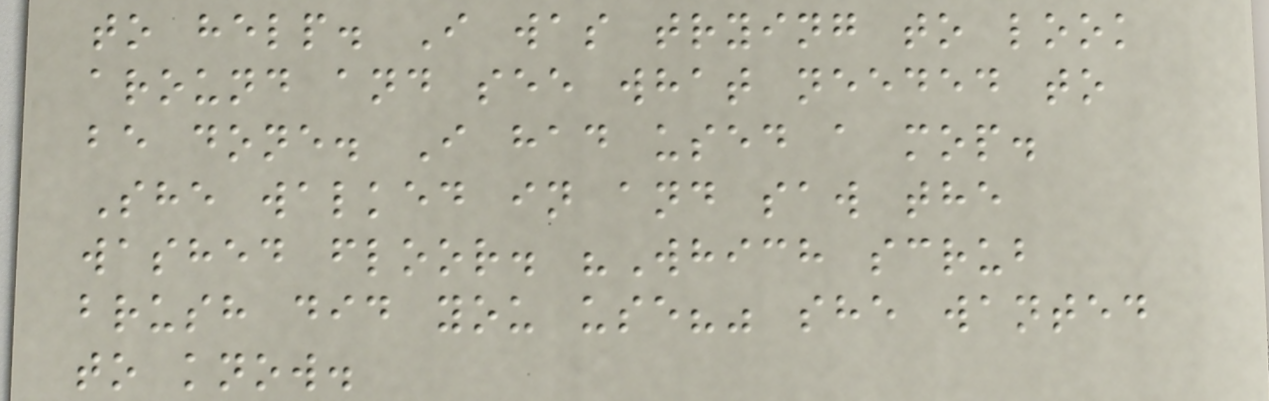to help. I was trying to look
around and see what needed to
be done. I had used a mop.
She walked in and saw the
washed floor. "Which scrub
brush did you use?" she wanted
to know.
